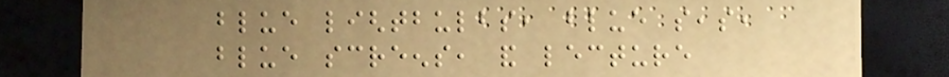blue lightbulbs, blue seas,
blue screens, and lecture
